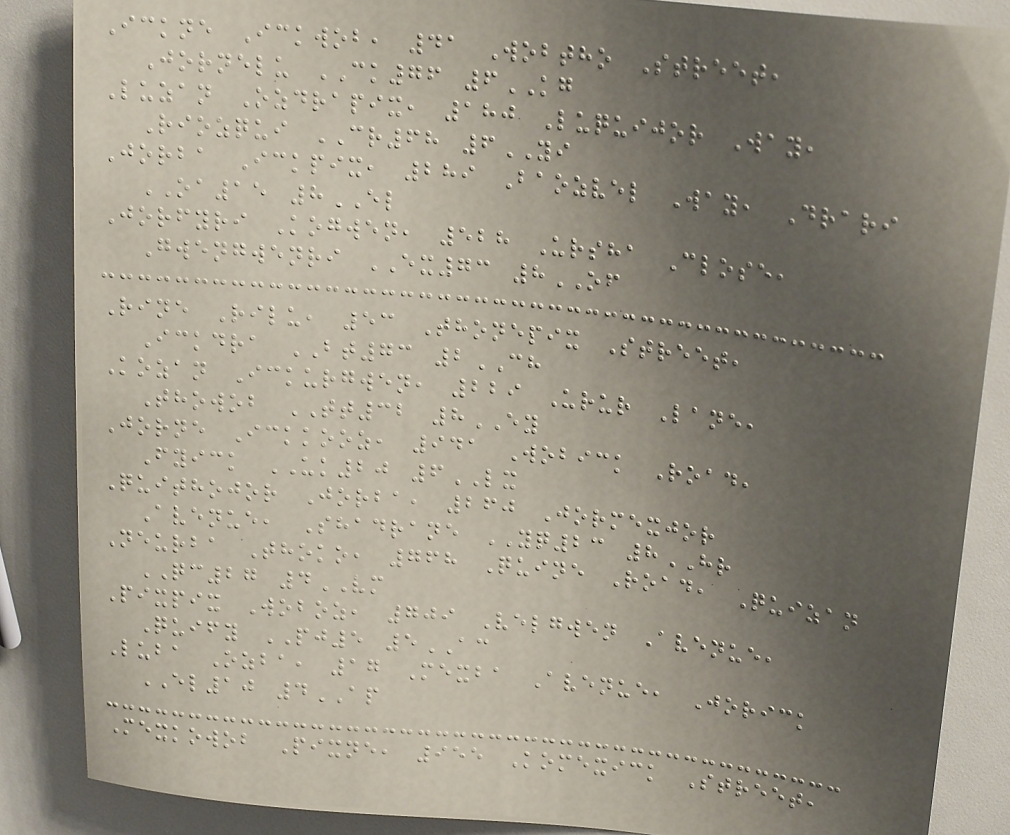Ickne Ickwob, 41 Wobtho Street,
Jornelu CK76 6KG
Luzan Ozdrapix, 180 Luquijor Way,
Riozqui CR68 6YI
Jorba Ickpix, 289 Baozvel Way, Drari
OA15 8EL
Jorfyri Kogwen, 528 Ursha Close,
Gwengwenri EX73 8OF
Rine Rilu, 53 Thonepix Street,
Ickdra BT73 2CH
Kozan Ickurgwen, 229 Urur Lane,
Thowob TT32 8EY
Jorne Ickkooz, 941 Wobick Road,
Fyick UK20 6LX
Quithojor Jorba, 260 Jormexjor
Avenue, Shadrane YQ23 8HR
Neurba Thoko, 768 Quine Road, Quizan
QC27 4VM
Pixpix Woboz, 709 Velgwen Avenue,
Quify PJ5 5AC
Luba Ozba, 17 Mexba Avenue, Jorick
EL10 4AP
Mexkowob Pixne, 955 Komexick Street,
